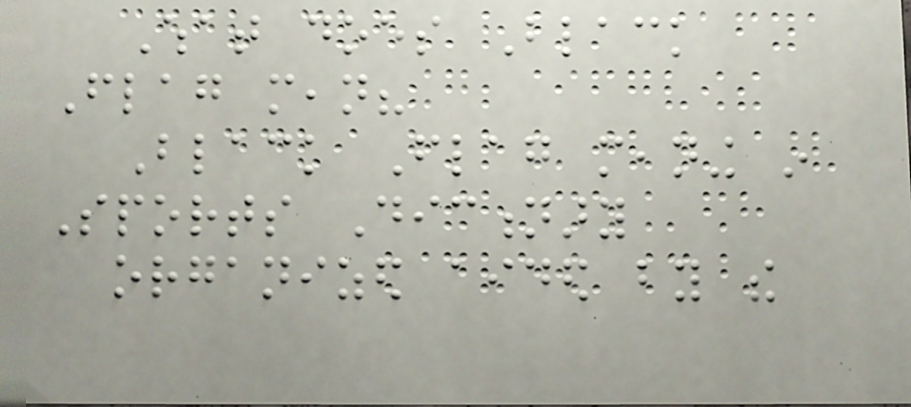What does Black
Flag mean?
Black Flag meaning in
Sports Dictionary
organized aided by the
